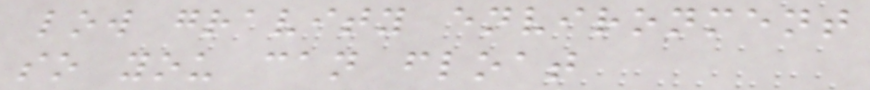low gravity environment
so you can float
